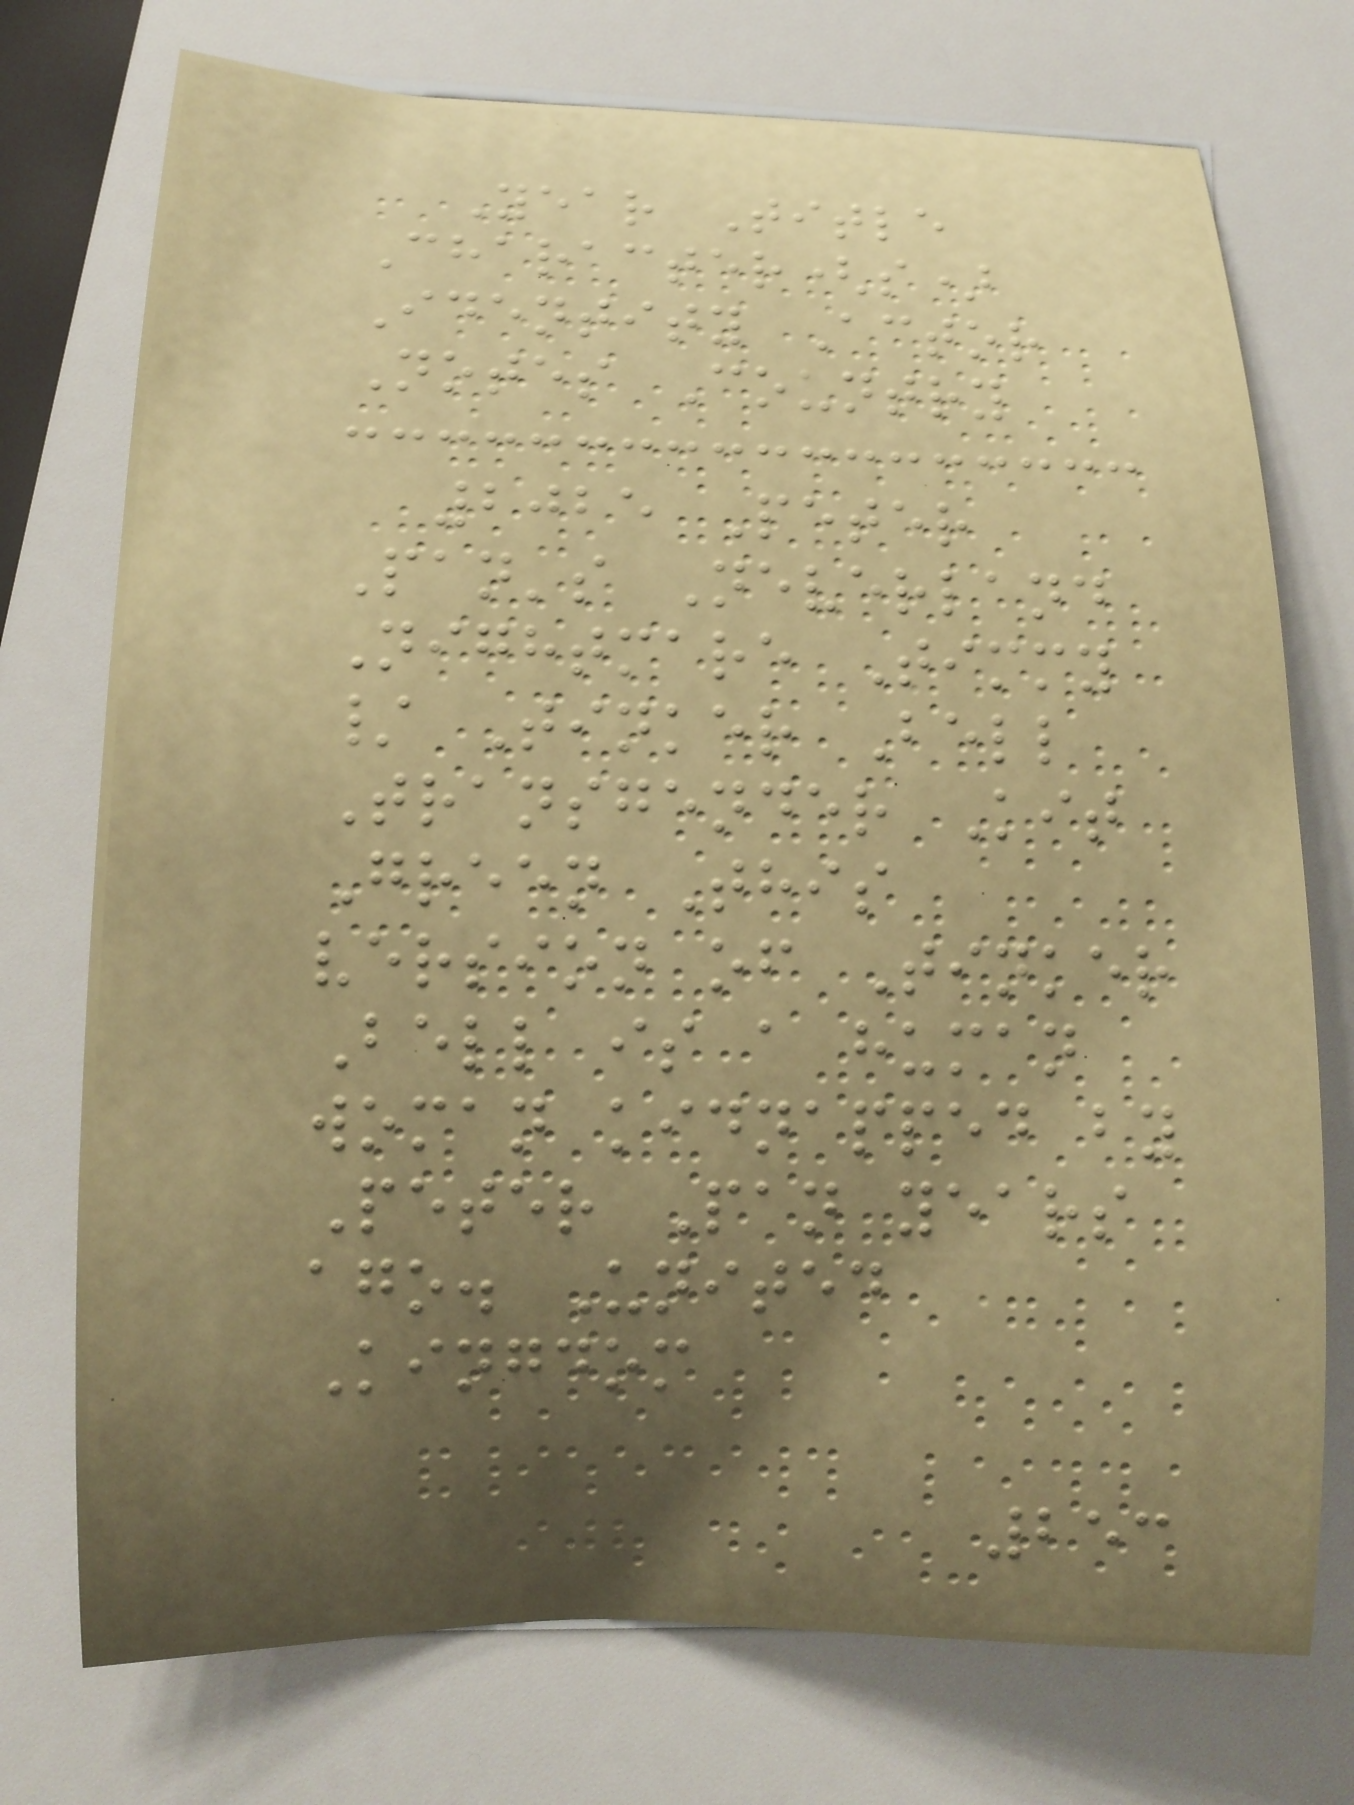Year Title
Character(s)
Identity Actor
Notes Country
2025 Peter
Pan's Neverland
Nightmare Timmy
/ Tinker Bell
Transgender Kit
Green This
version of Tinker
Bell is a human
woman kidnapped by
Peter Pan years
ago. United
Kingdom
253
